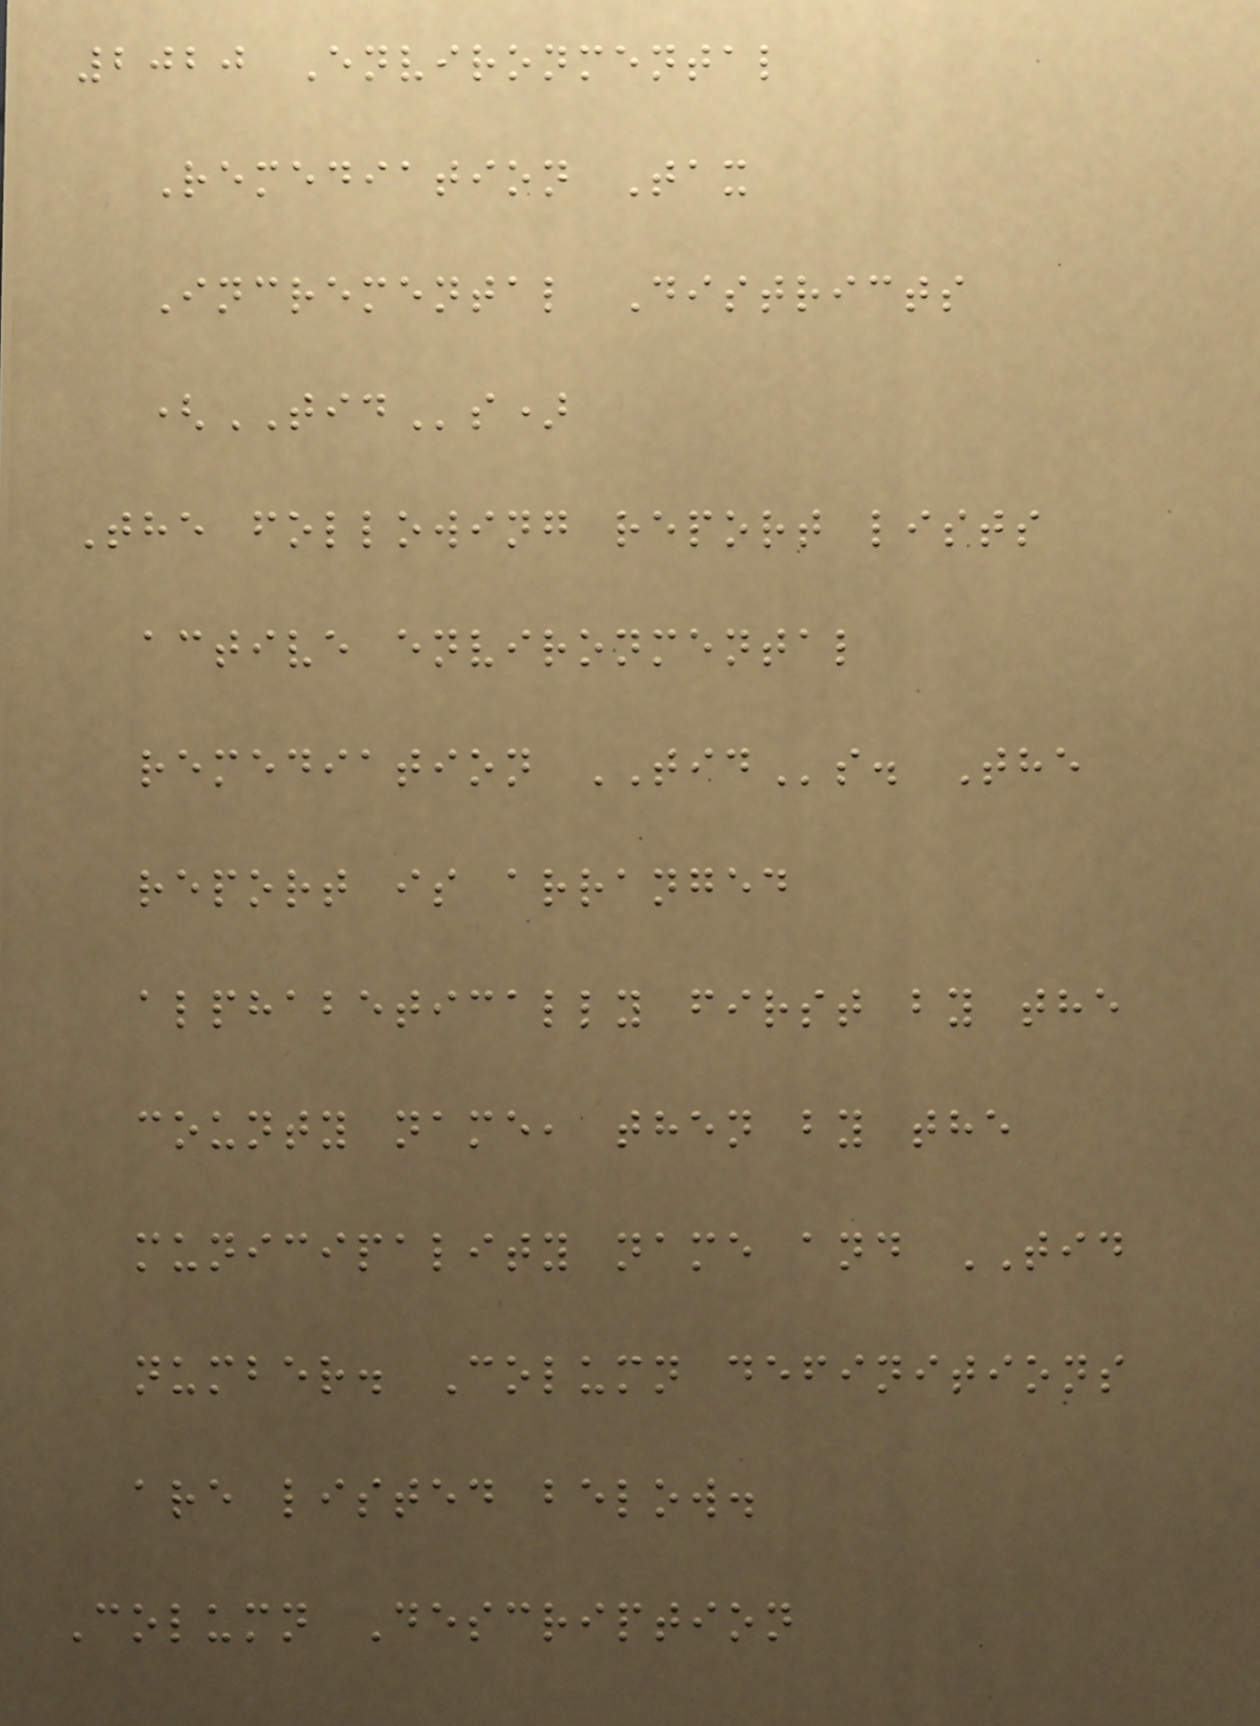2020 Environmental
Remediation Tax
Incremental Districts
(TIDs)
The following report lists
active environmental
remediation TIDs. The
report is arranged
alphabetically first by the
county name, then by the
municipality name and TID
number. Column definitions
are listed below.
Column Description
